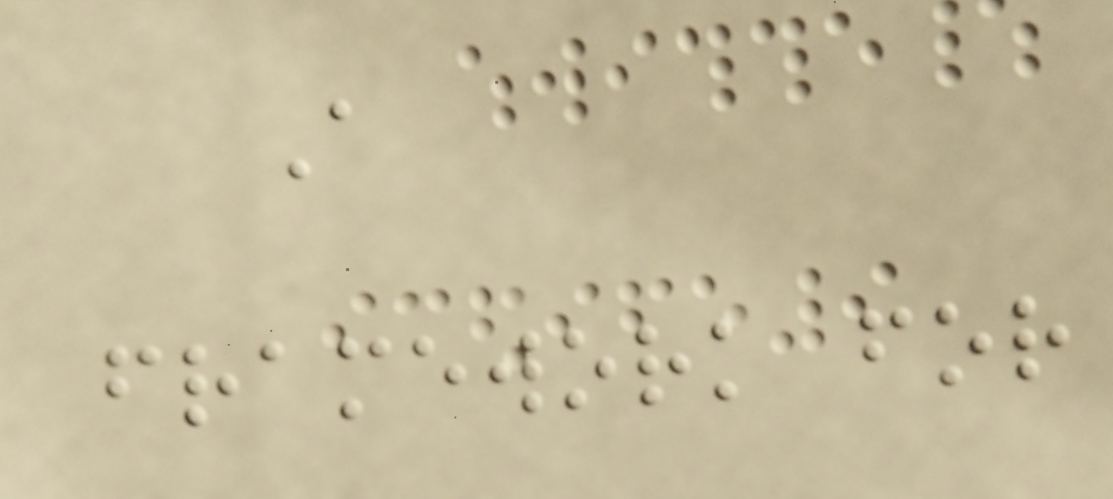A
framework for
